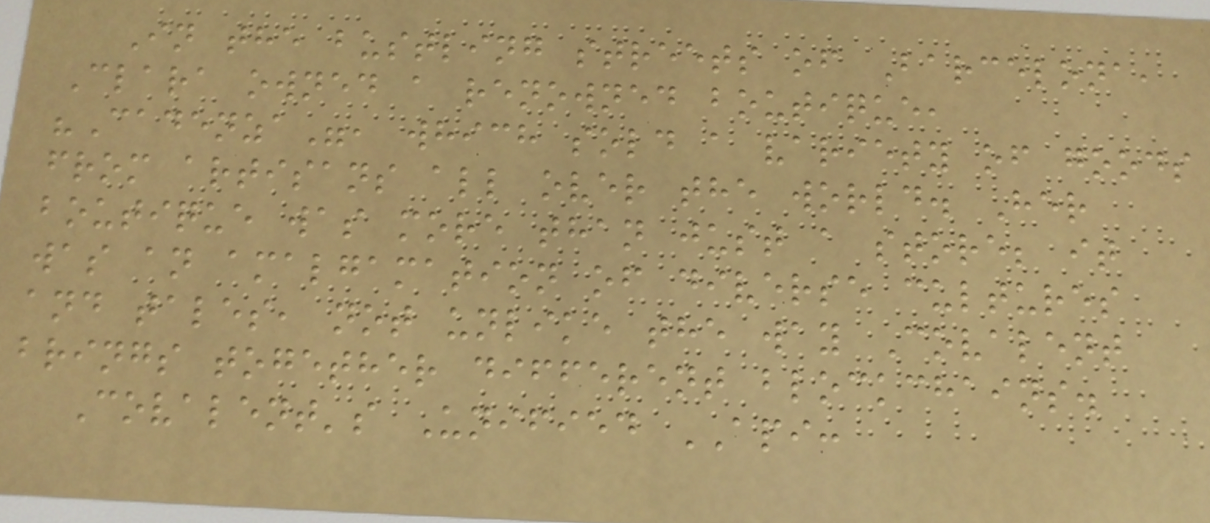In the bustling streets of Barcelona,
Clara owned a renowned boutique,
"Cadenza", which sold a variety of goods
from artisans all over the world. Her
boutique was more than just a store; it
was an amalgamation of diverse cultures
and tales, not unlike the way Covalent
brings together different blockchains.
Covalent's Unified API:
